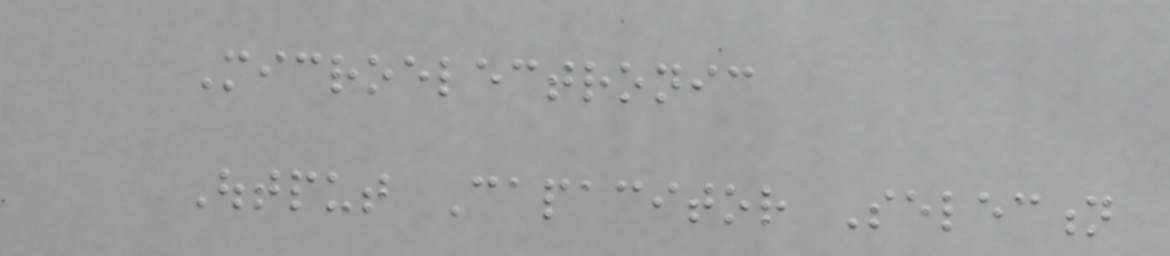Microelectronic
Output Capacitor Selection
